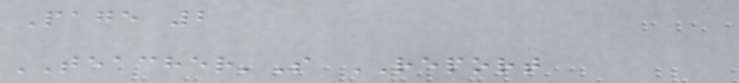Page 2
TEACHER'S REPORT
